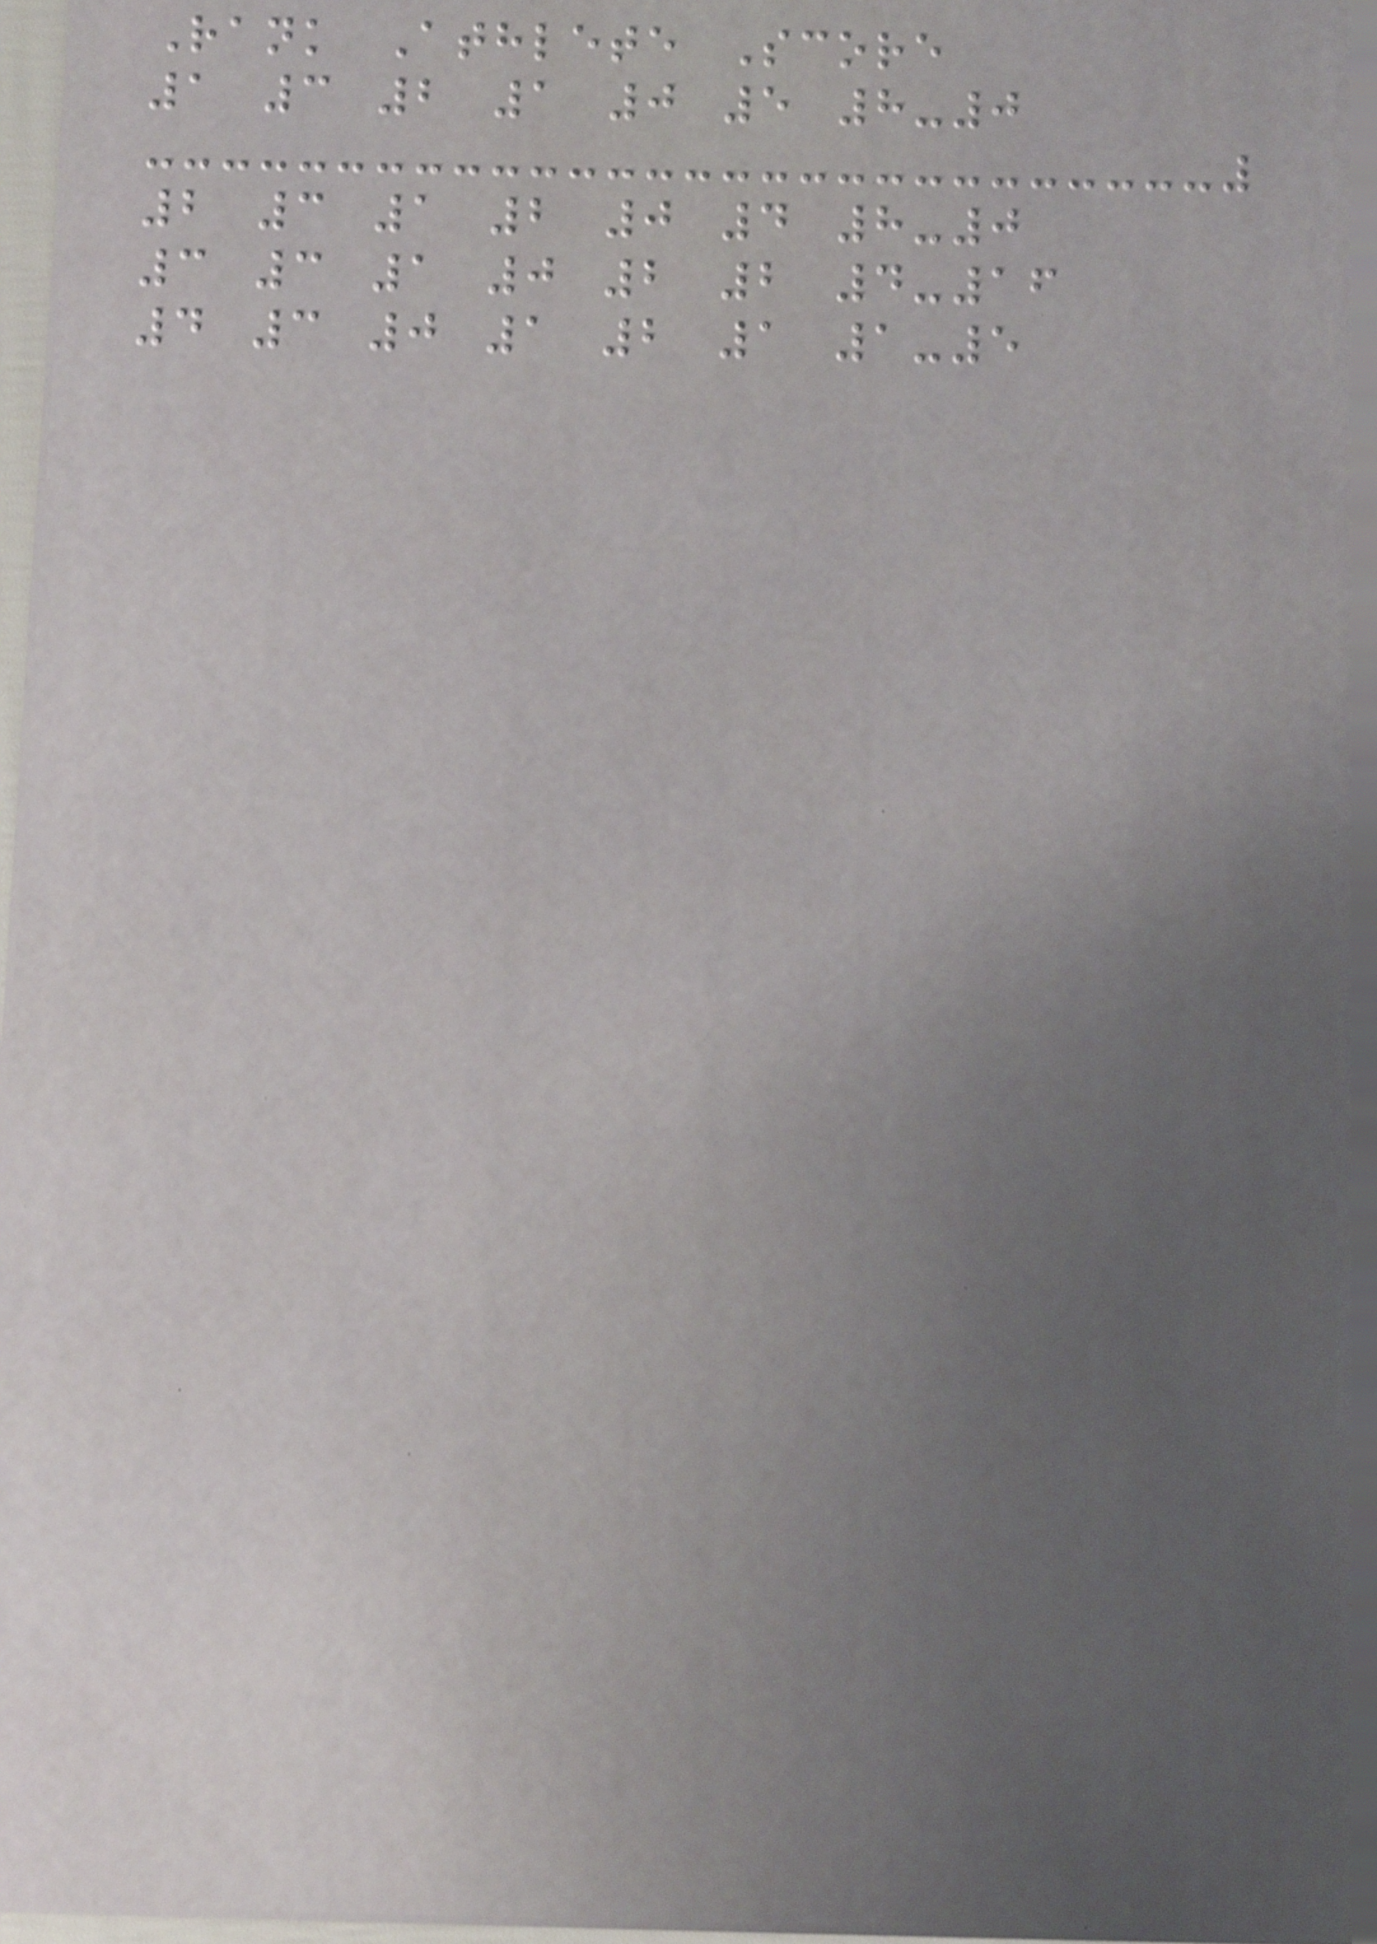Rank Athlete Score
1 3 2 1 0 5 8-0
2 3 1 2 0 4 8-0
3 3 1 0 2 2 4-16
4 3 0 1 2 1 1-5
